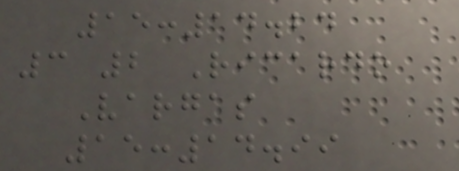15:14.24
3 2 Ricardo
Vargas
15:14.99
